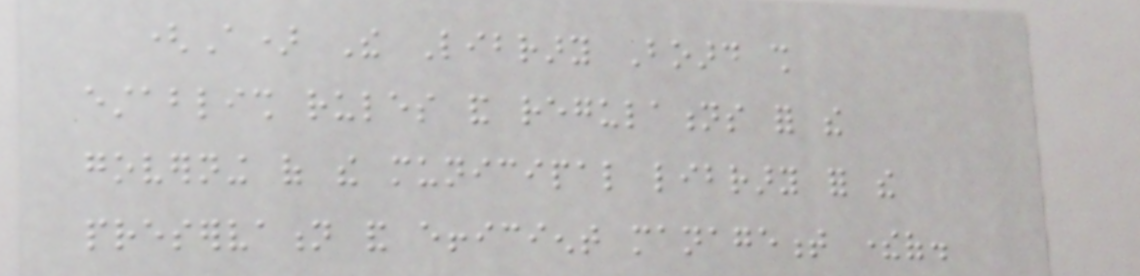(A) The Library Board shall
establish rules and regulations for the
governing of the municipal library for the
preservation and efficient management thereof.
